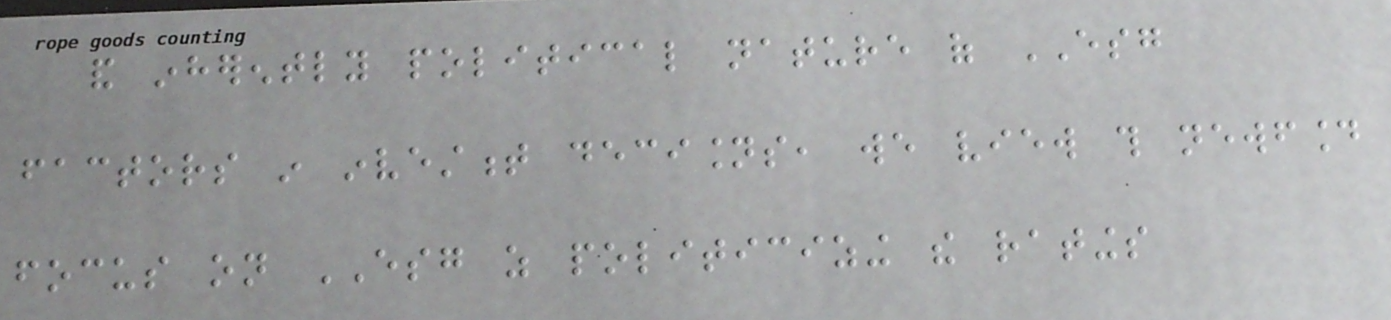and inherently political nature of ESG
factors in investment decisions, we view this newfound
focus on ESG as politicizing the ratings
